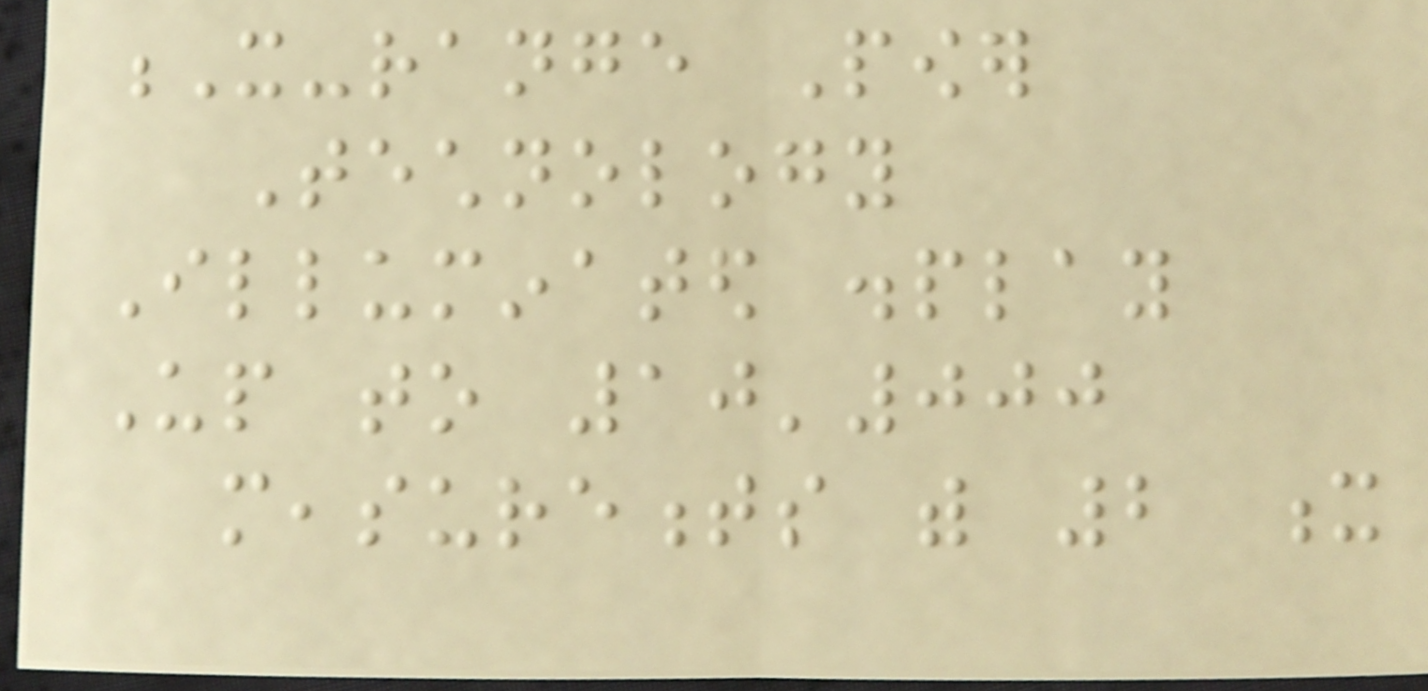X-range Power
Technology
Illuminated display
Up to 10'000
measurements with 2 x
